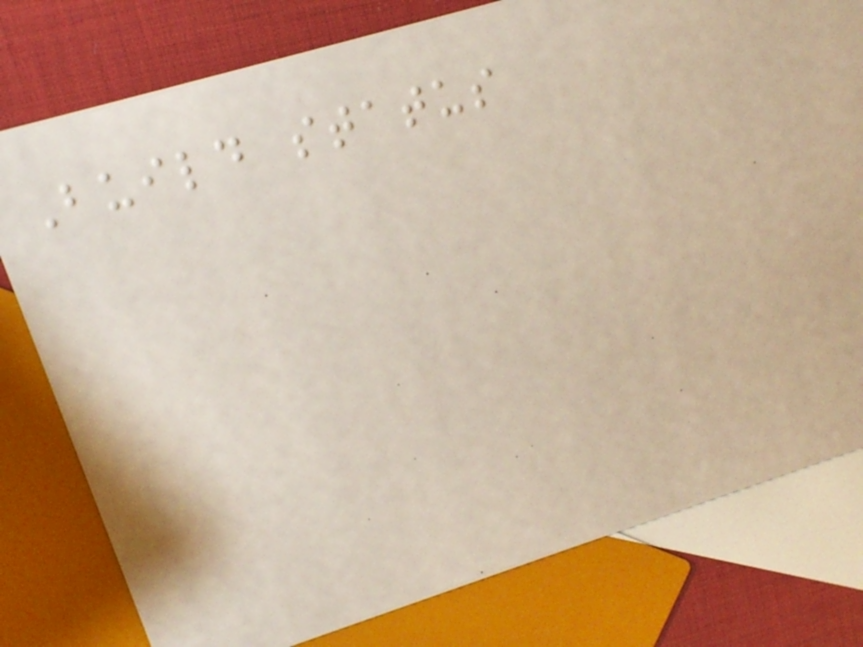Build status
